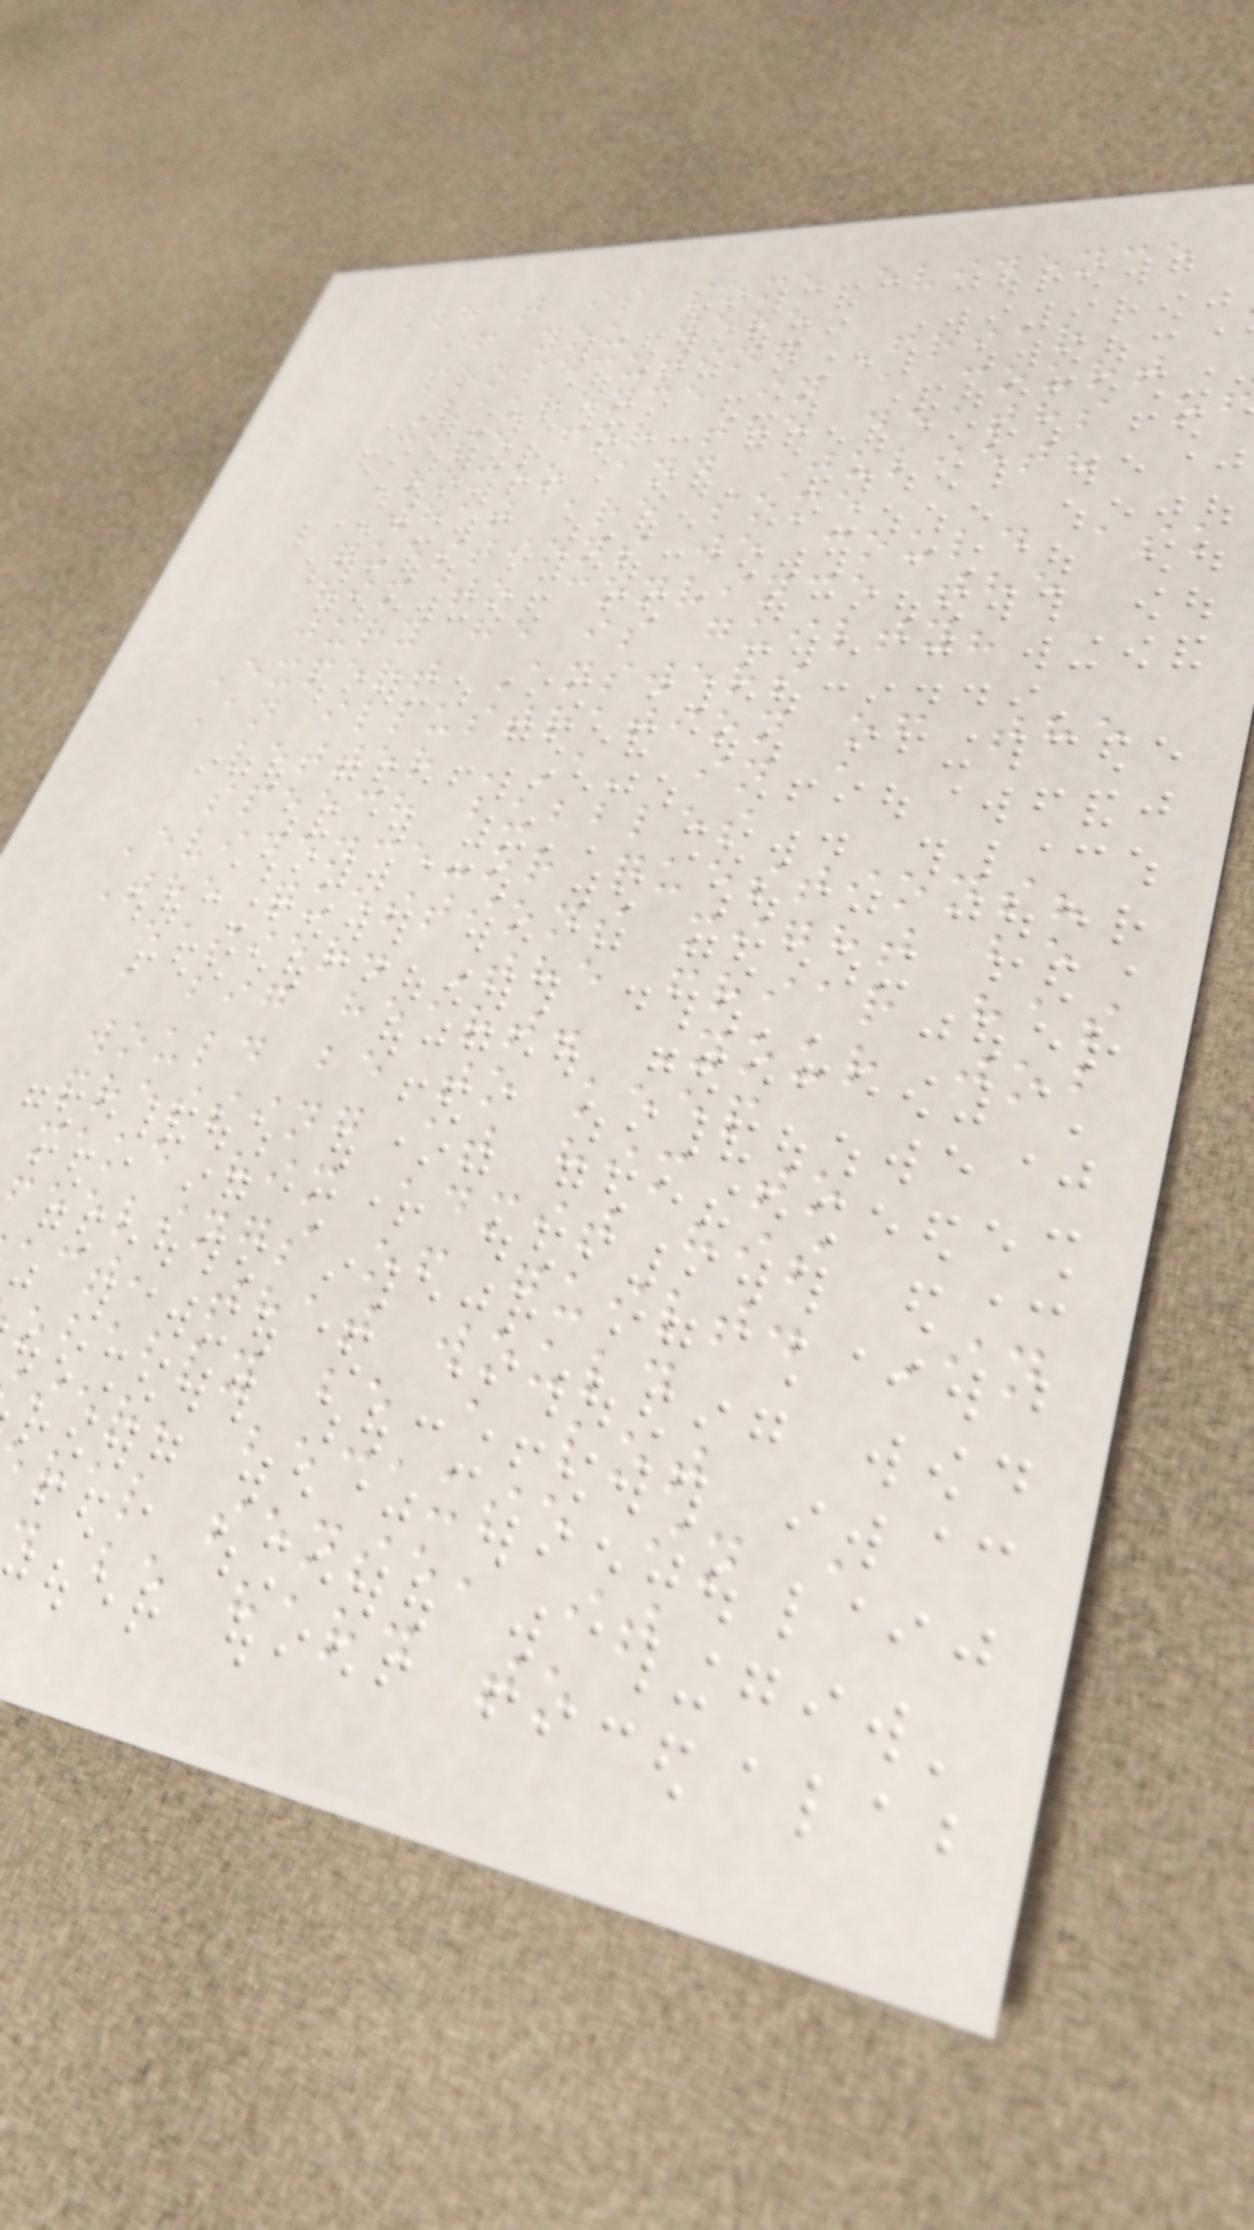What is some evidence
if you were
prosecuting Friar
Laurence in a court
case for the deaths of
Romeo and Juliet?
What are some
questions we could ask
him to convince the
jury he is guilty?
Expert Answers
An illustration of the
letter 'A' in a
speech bubbles
Evidence-or questions?
The questions might be
easier. The friar has
a big heart. Your job
would be to keep
pressing at him to
make him admit his
eelings of guilt. In
act, that would
obably be a lot
ier, because in a
ral sense, it
be hard to
